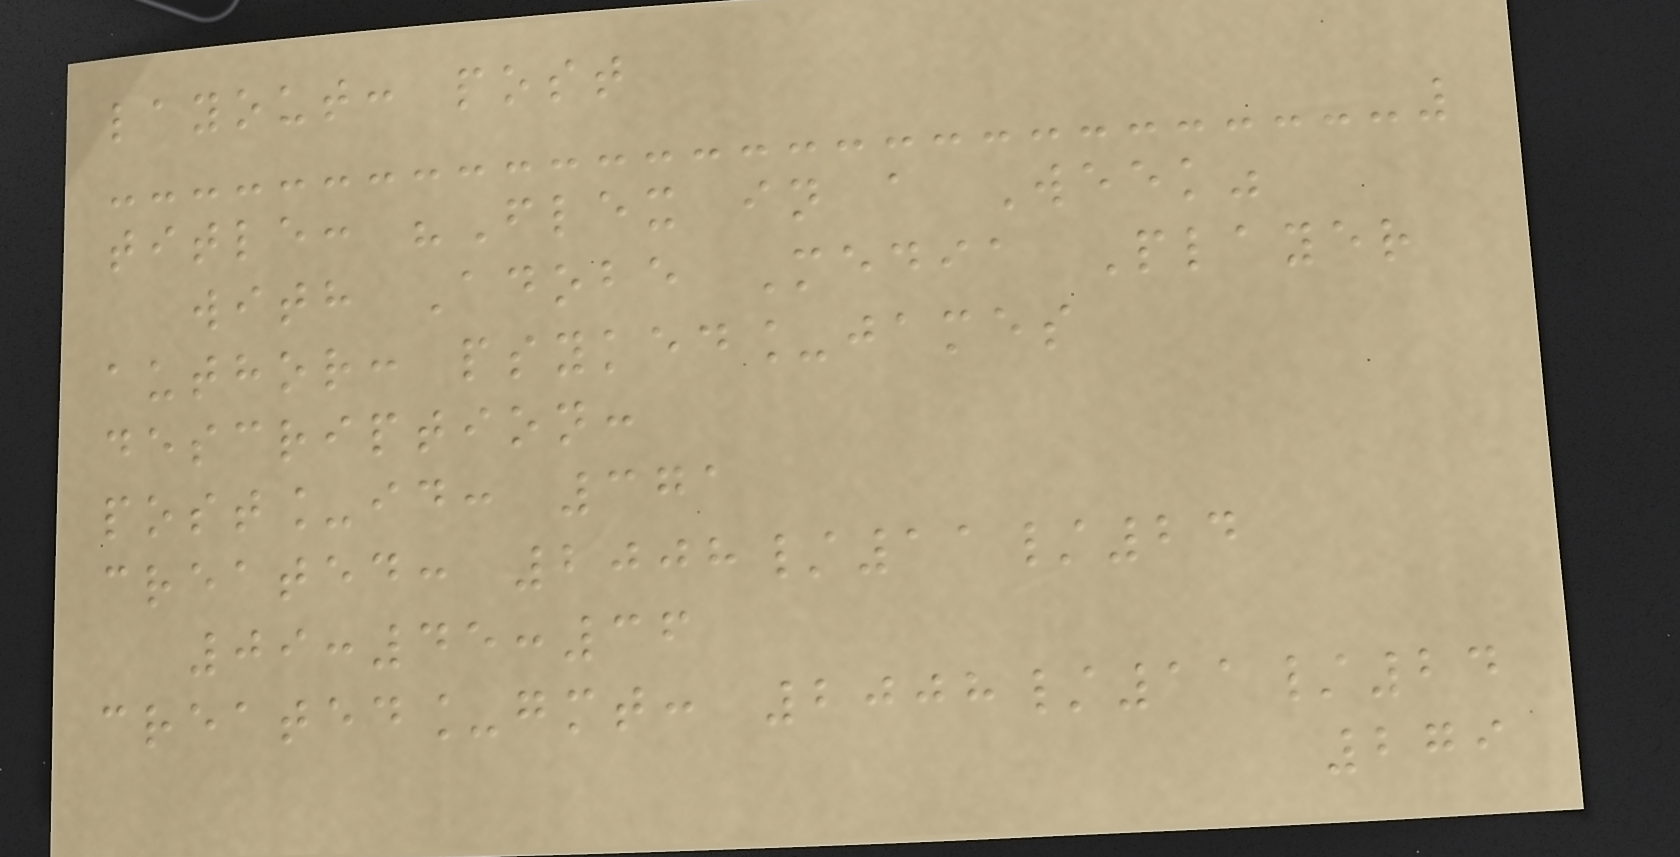layout: post
title: "Flex in a Week"
with Adobe Media Player
author: psyked_james
description:
post_id: 371
created: 2008/11/24
09:45:36
created_gmt: 2008/11/24
279
